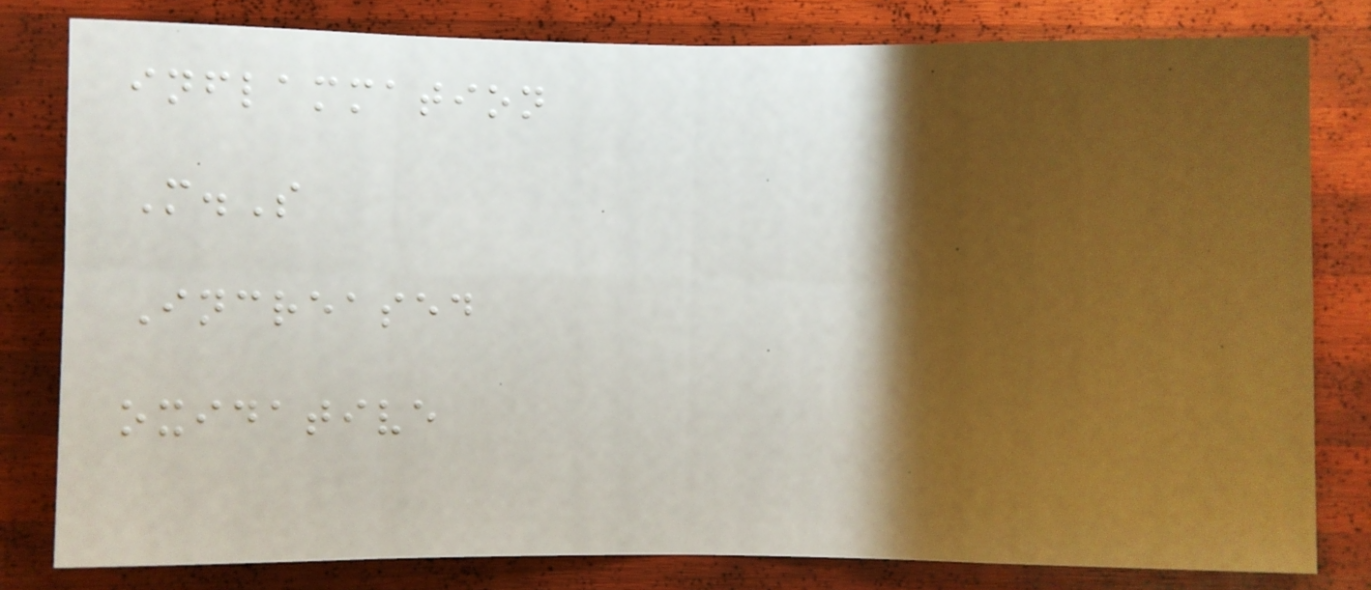inflammation
M.S
Increased
oxidative
